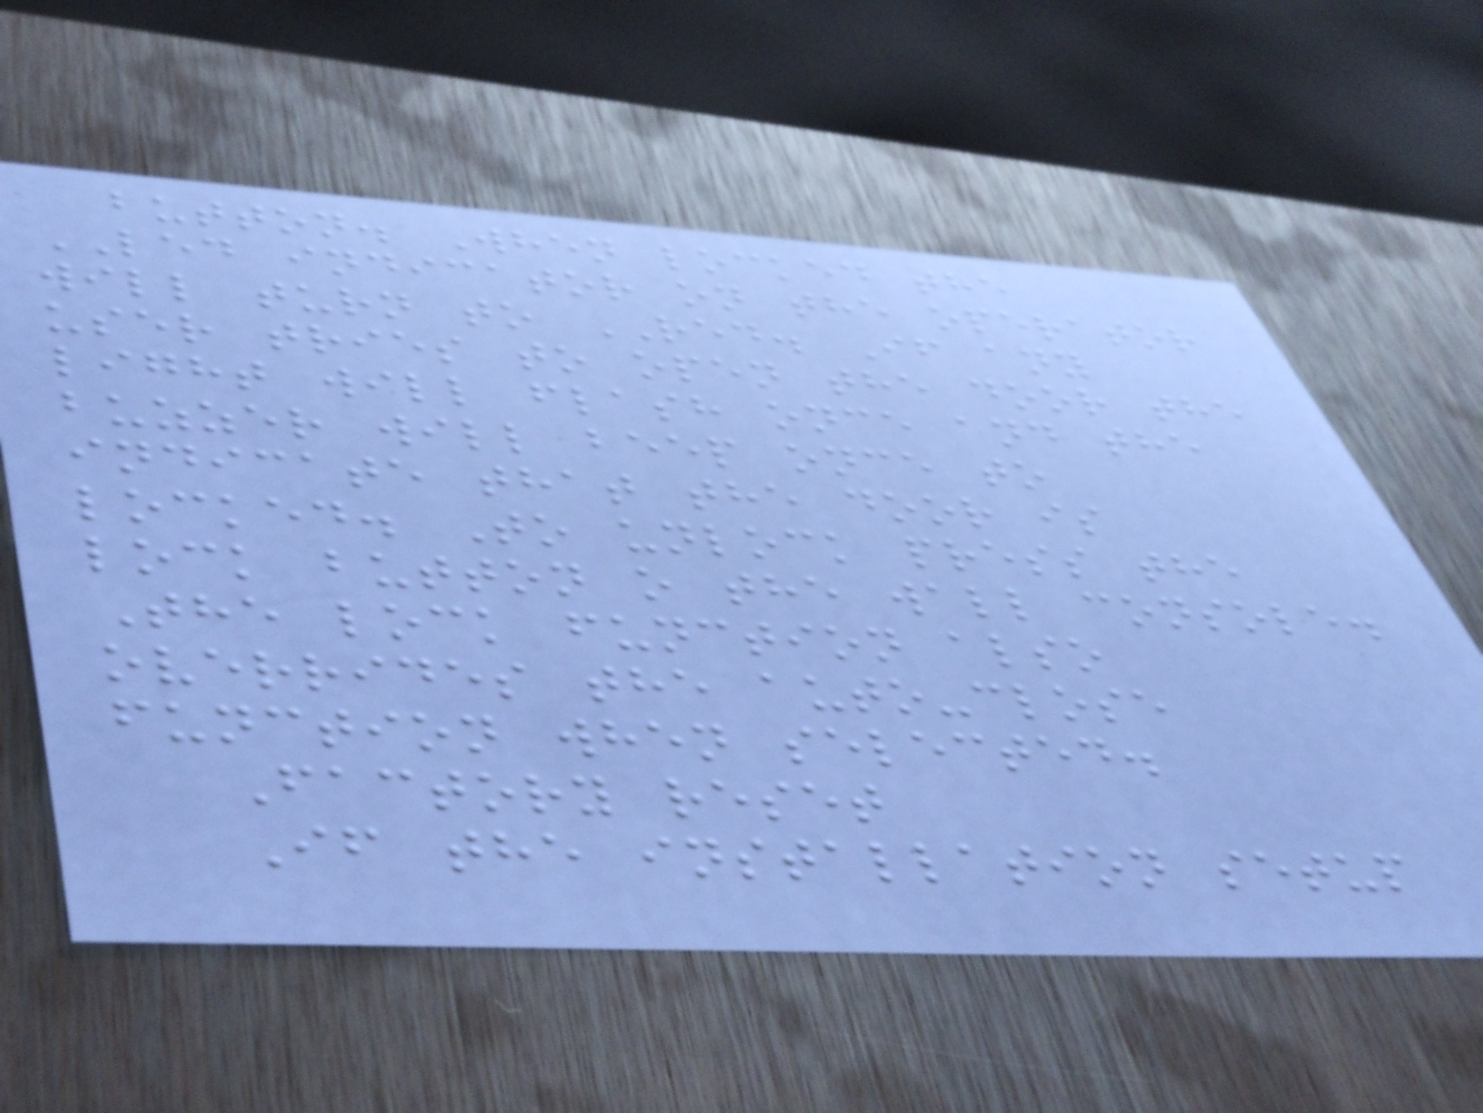button. When locked the
LED indicator on the operator
will turn to RED. If any
user tries to open the door the
light will flash once and the
buzzer will beep once to
indicate that the door is
locked. To unlock press the
lock button o the wall console.
The lock function also
overrides the auto-close
function when selected.
Factory reset
If the installation setup
